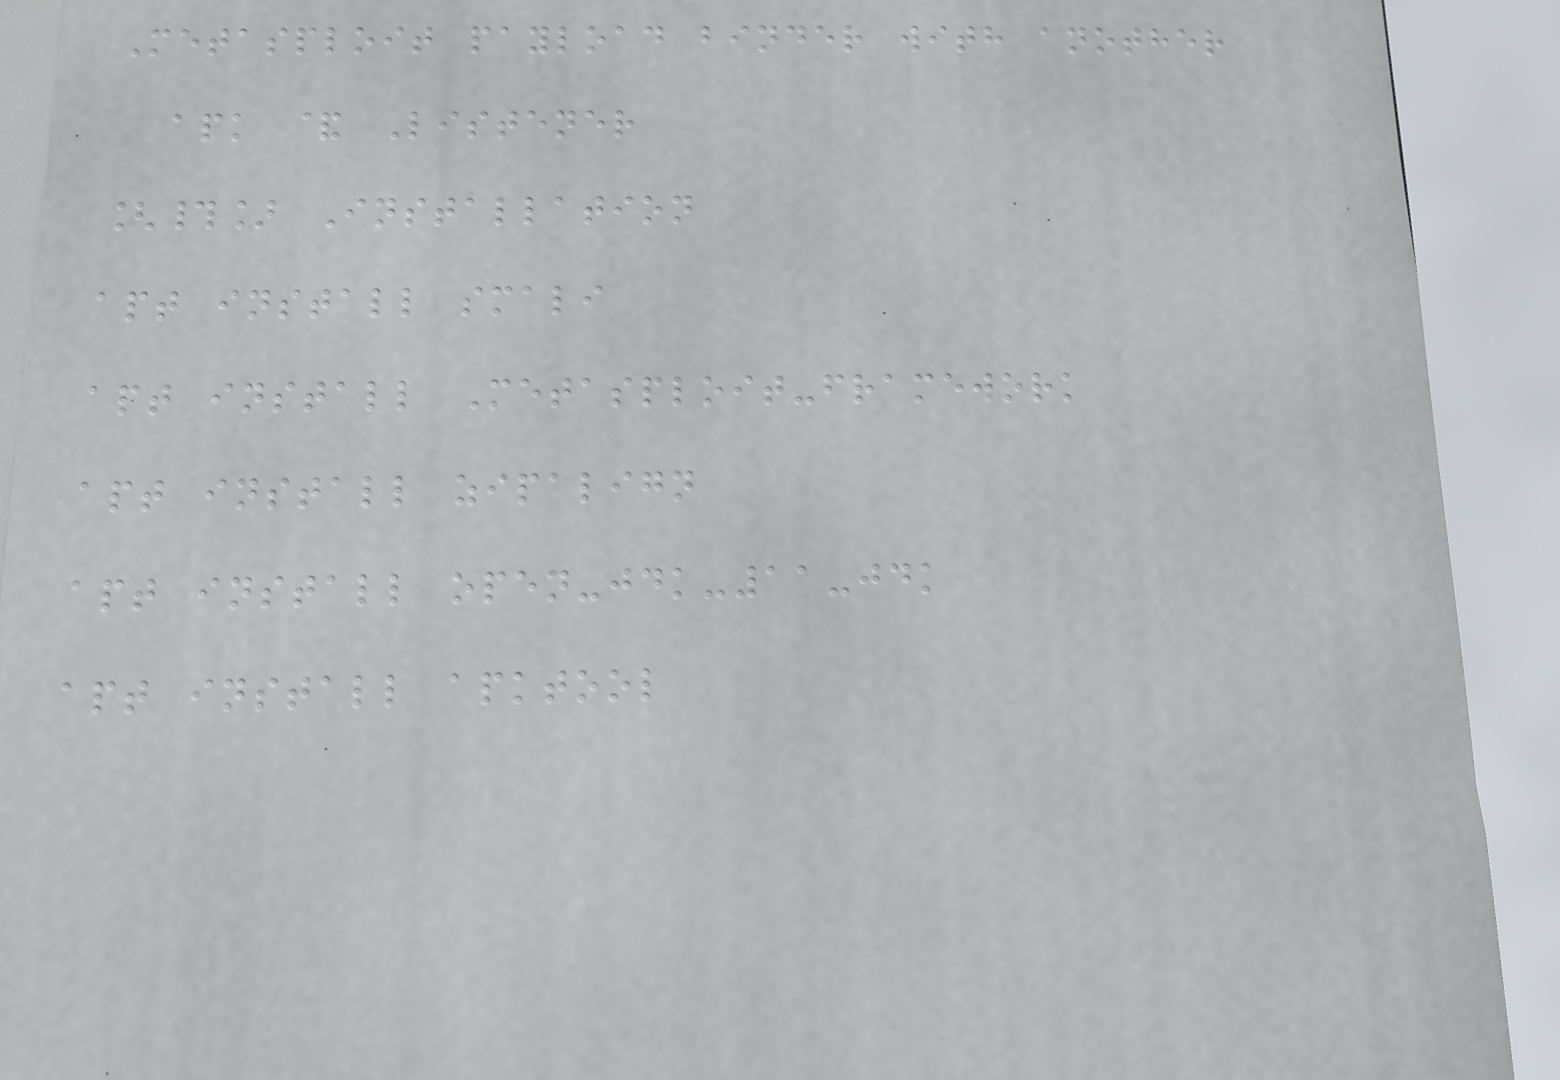Metasploit payload binder with another
apk & Listener
[#] Installation
apt install smali
apt install Metasploit-framework
apt install zipalign
apt install open-jdk-11-jdk
apt install apktool
